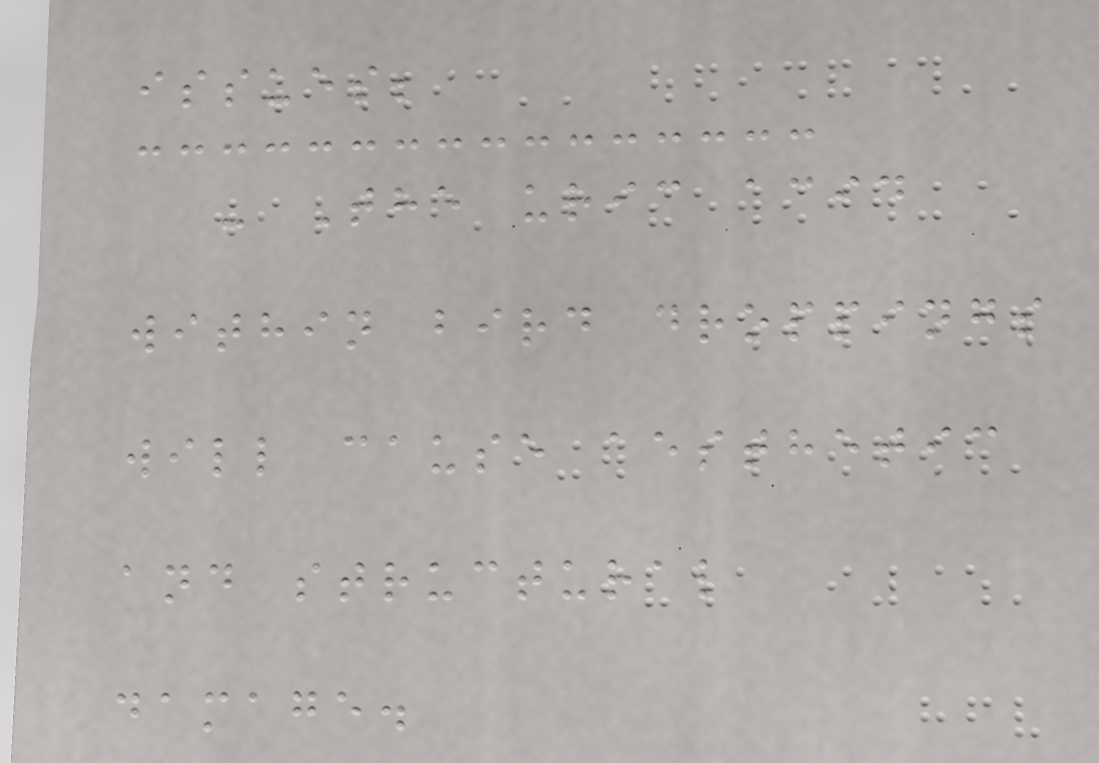issues;
- The uric acid
within bird droppings
will cause aesthetic
and structural
damage.
